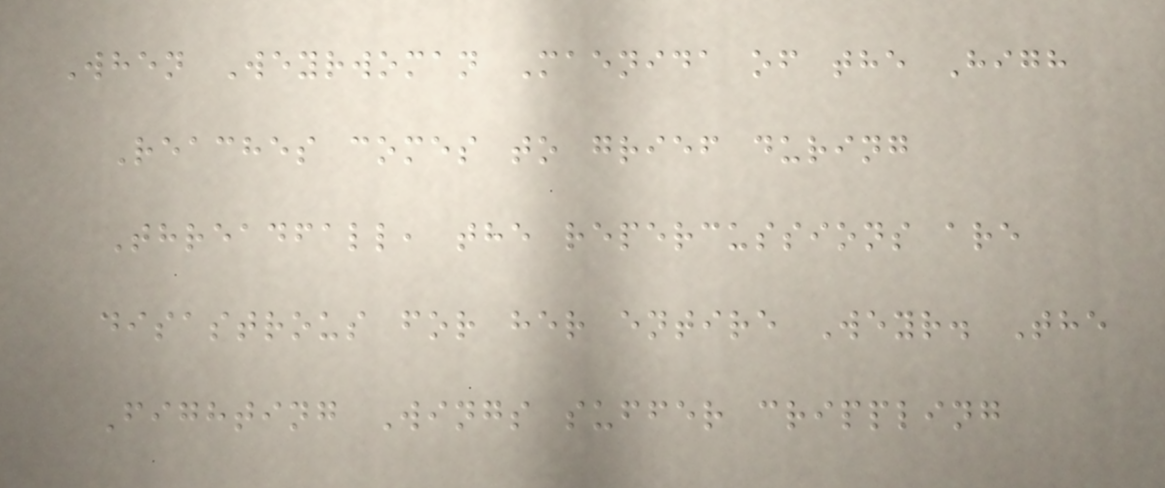When Weyrwoman Maenida of the High
Reaches comes to grief during
Threadfall, the repercussions are
disastrous for her entire Weyr. The
Fighting Wings suffer crippling
